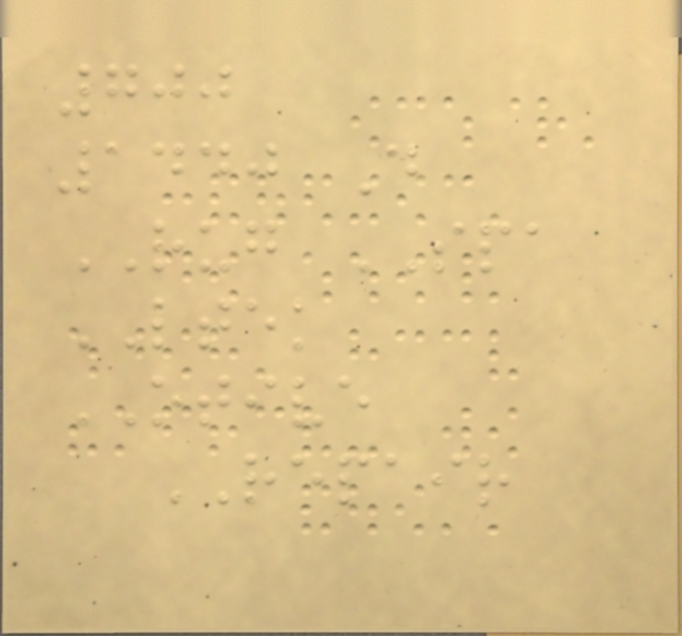700
1440 D
RUG SPA
LTEK
OTIVE
REPAIR
